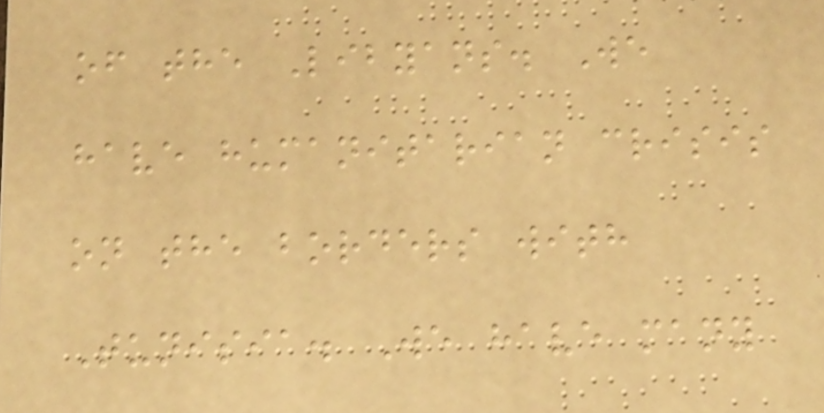of the Libyans. We
have humanitarian crisis
on the borders with
Tunisia. We have many
